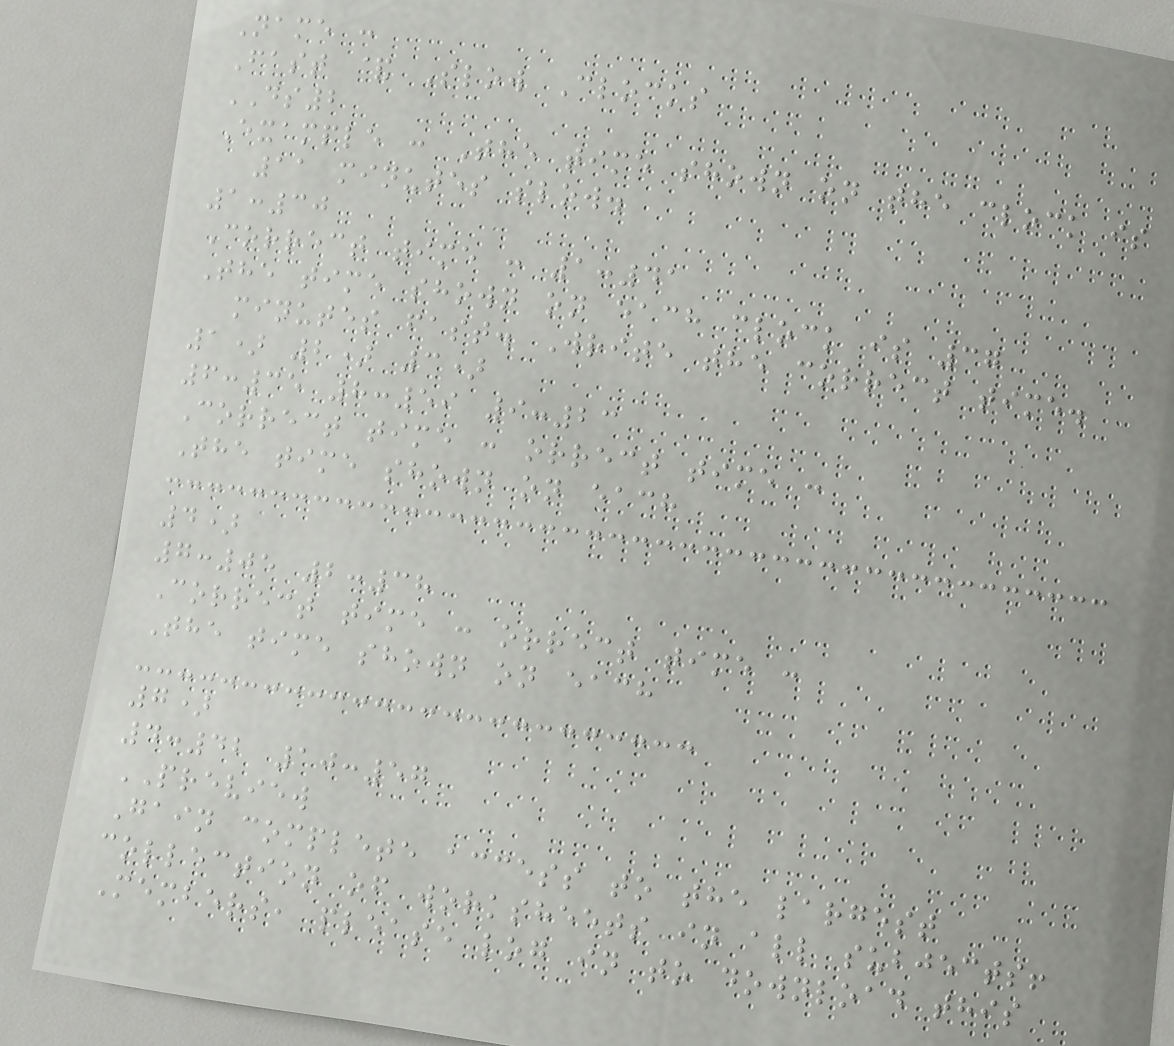Name :
Fast & Slow Clocks
DS2
Example : The time shown on the clock is
11 minutes slow.
1:30
Correct time : 1:41
The time shown on each clock is 37
minutes fast. Write the correct time.
1) 2) 3)
6:35 8:59 9:23
Correct time : orrect time :
The time shown on each
4)
7:05 2:38
Correct time : orrect time :
The time shown on each
7)
4:42 10:57
PREVIEW
Gain complete access to the largest
collection of worksheets in all subjects!
Members, please log in to download this
